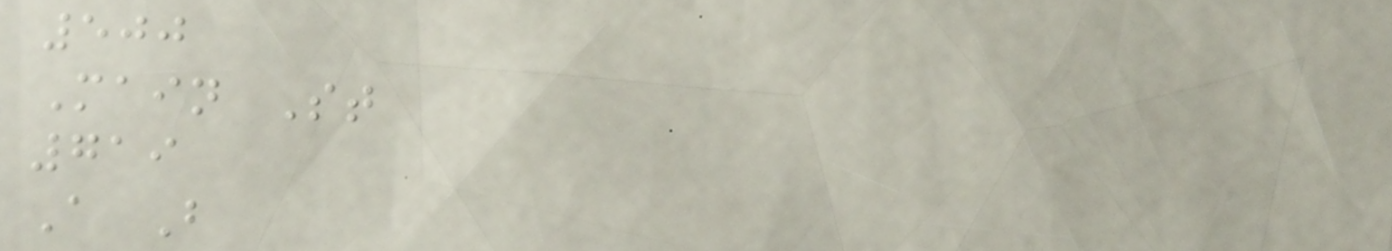500
Main St
719
A B
